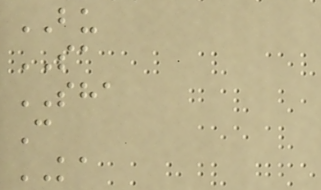BU
SA
SHA
C
KA
